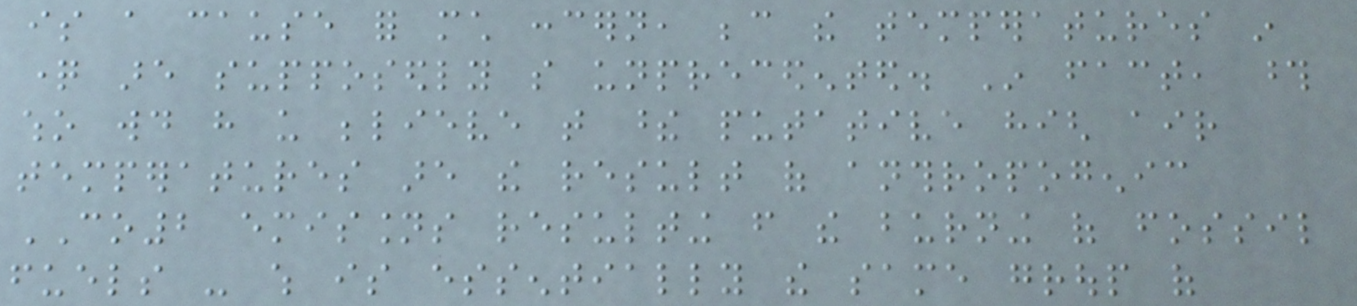is a cause for much concern, because the temperatures in
question are supposedly so unprecedented. In fact, those
who would have us believe that these putative high air
temperatures are the result of anthropogenic
CO2 emissions resulting from the burning of fossil
fuels - which is essentially the same group of
